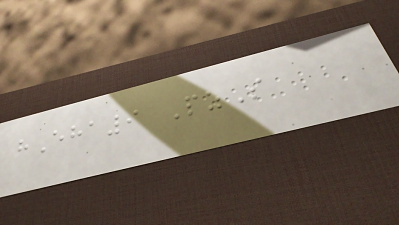hEha9 PzS
